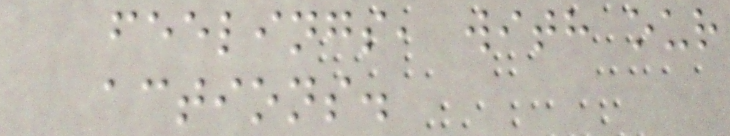feelings, with our
actions.
